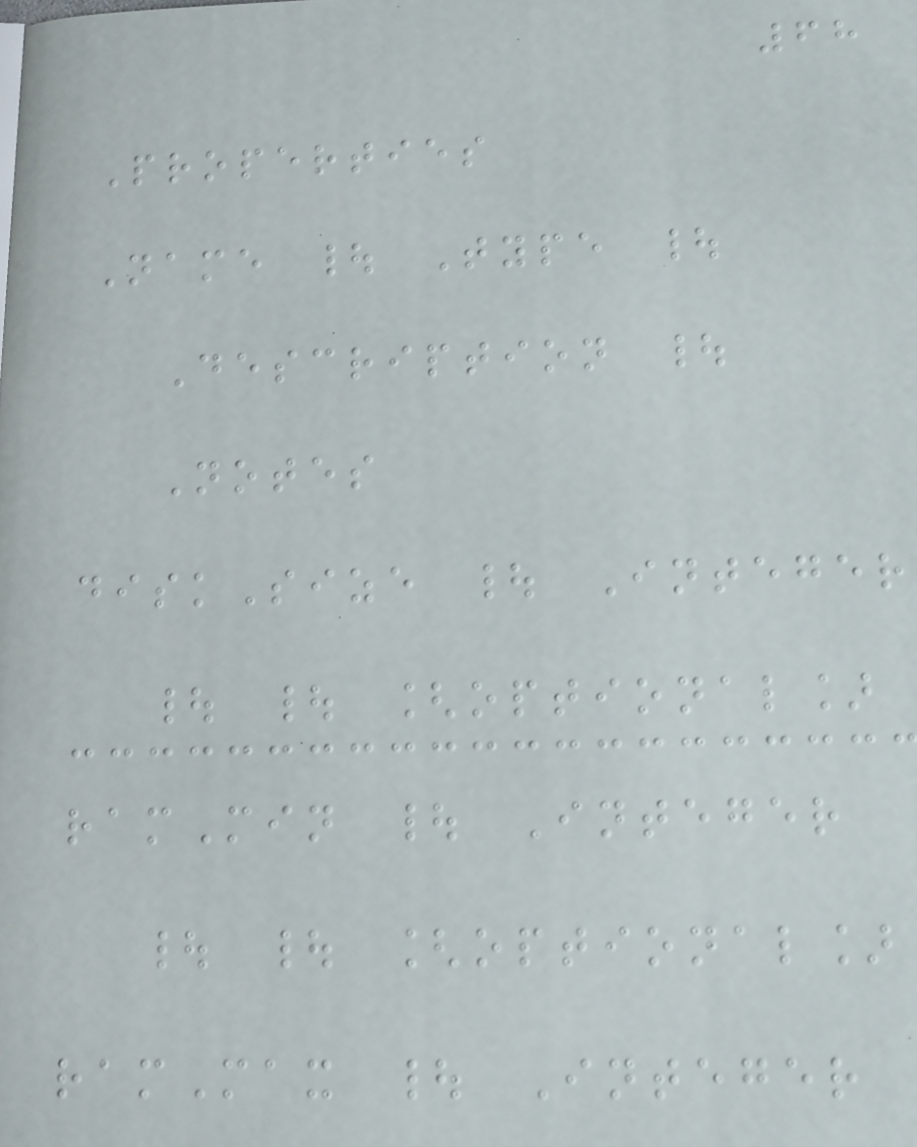68
Properties
Name | Type |
Description |
Notes
diskSize | Integer
| | [optional]
ramMin | Integer
| | [optional]
ramMax | Integer
